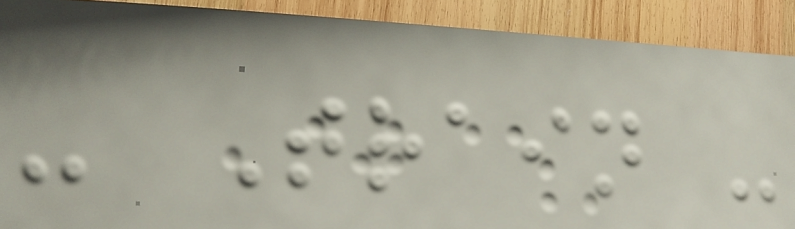- Train -
